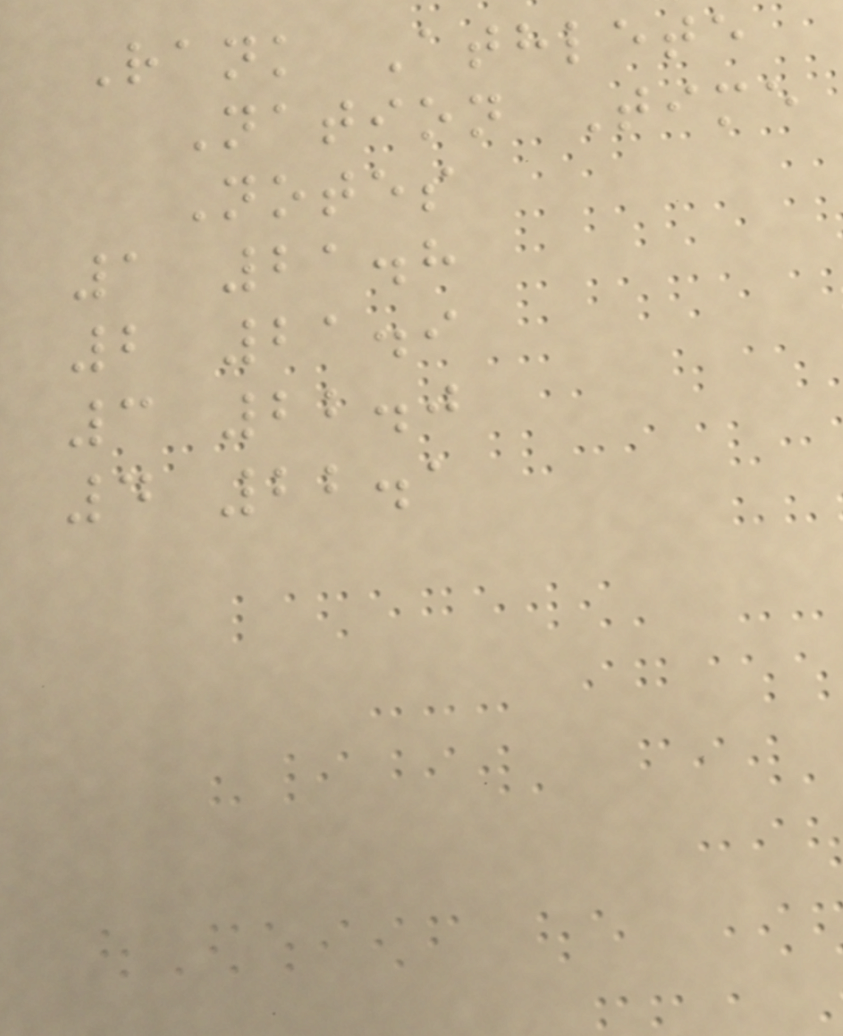Rank Athlete
Nation Time
Notes
1 21.8
2 21.9
3 22.0
4 22.1
